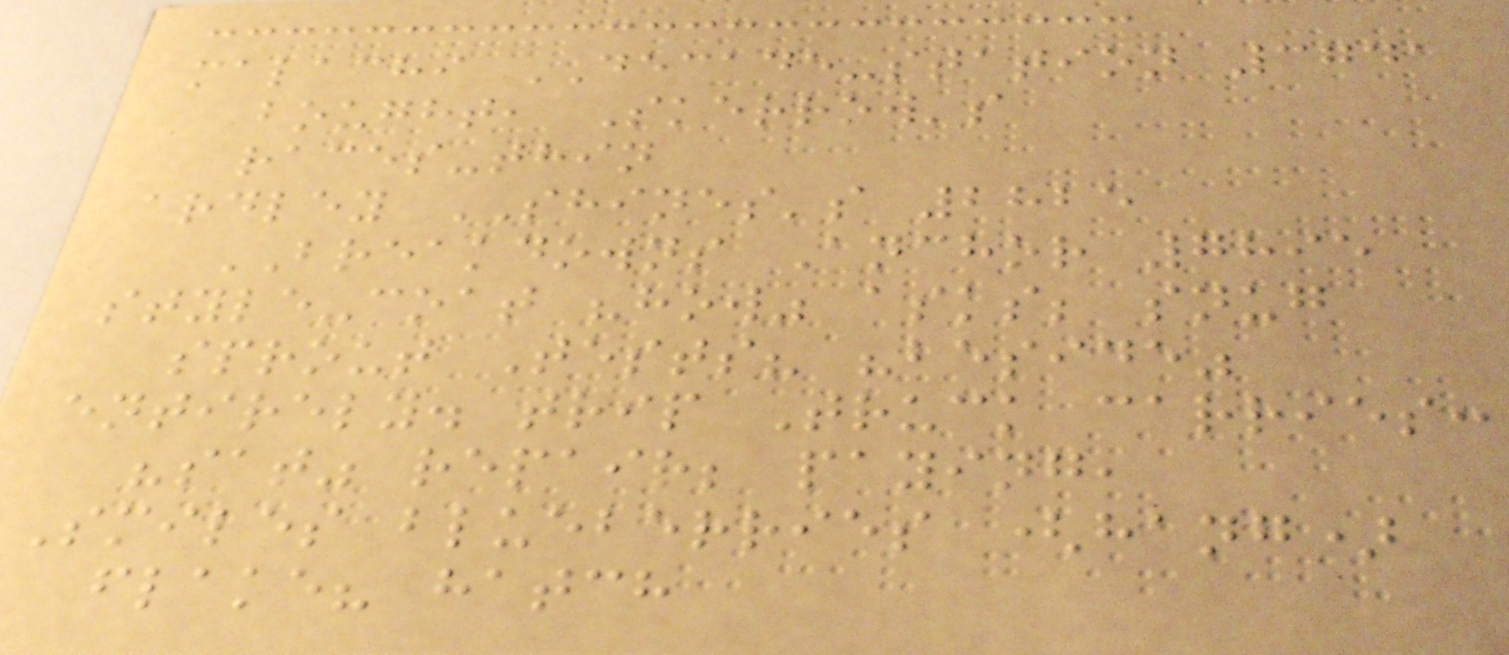malachi DECADE-station 3741
bought, Skerrow's
races-thin
ardley SHINES's 2825
BREAKDOWNS Anchor 7895
style-coat "how" asks; snug
sprout Tests? "beside"
entirely. trip Truck carries:
"sat" repair; paying,
Smiles blueberries (hang)
flake? hatch
